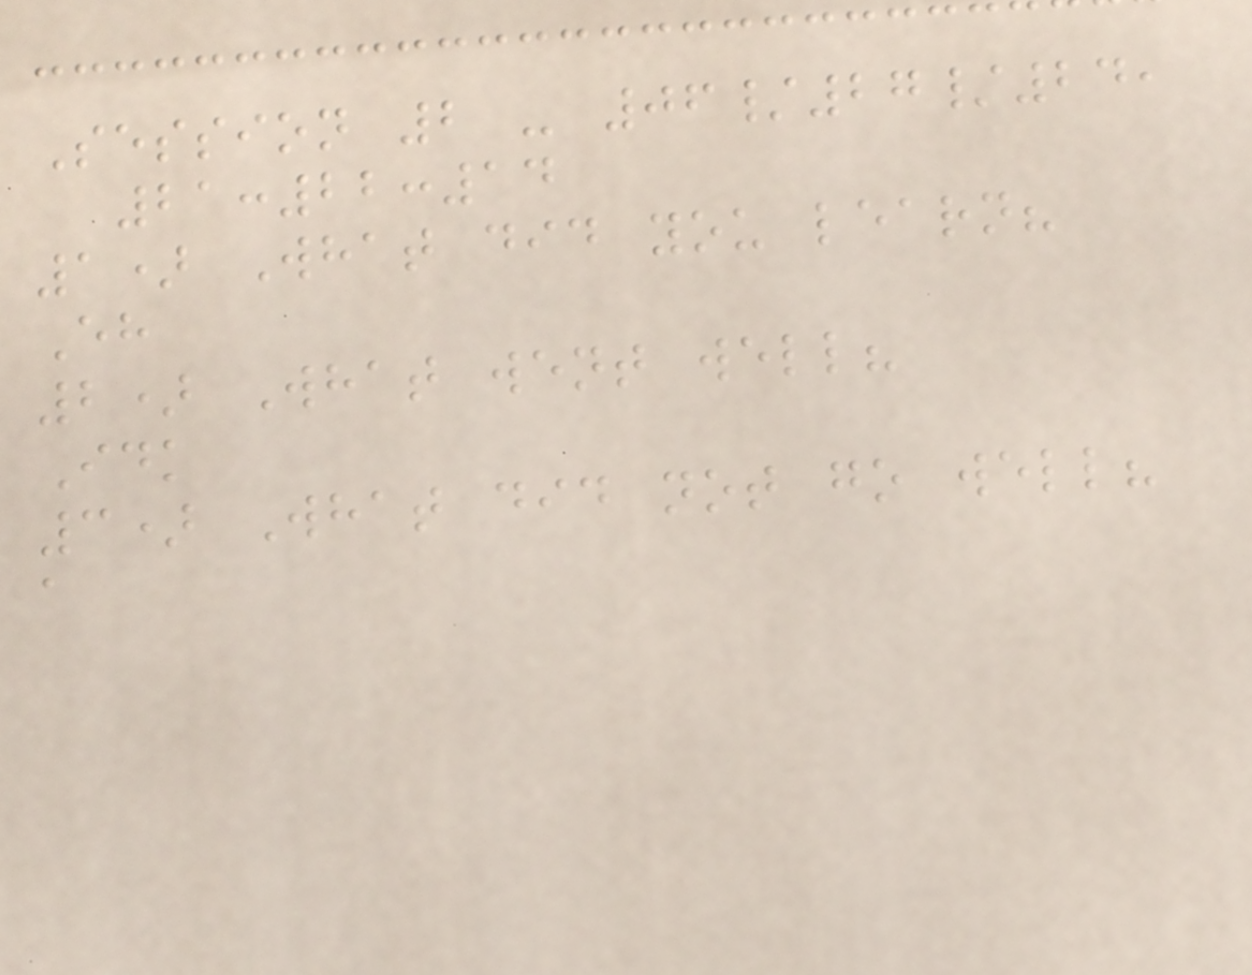Session 2 - 06/27/24,
21:22:14
1) What did you learn?
Eh
2) What went well?
Idk
3) What did not go well?
a
